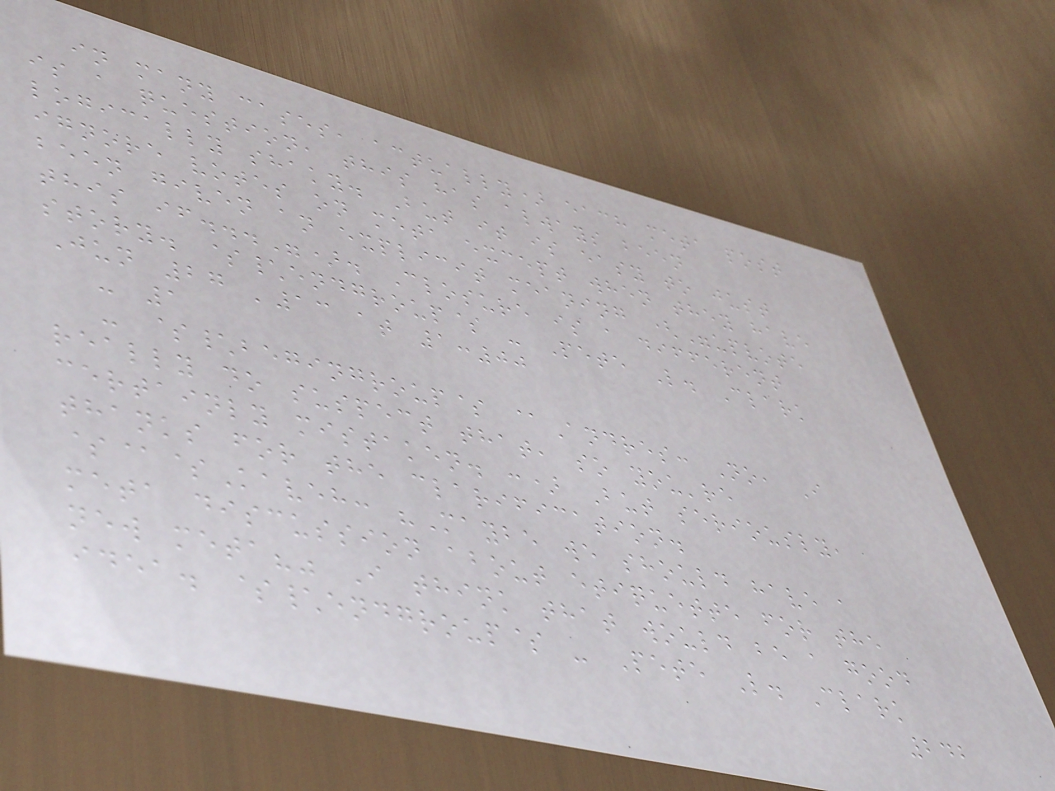in many cases, actually) each meta post
is a question, this has always been
logically shaky. But it is easy to just
ignore votes on meta except when they have
been given an explicit meaning ("upvote
this if..."). Closure is a different
story. $\endgroup$ - Pete L. Clark
Jun 27 '13 at 1:00
- 1
- $\begingroup$ @Andres: No, I
really do suspect that, so you're
certainly mistaken. :) But seriously,
thanks for the clarification.
$@$Kaveh: "Maybe we should have a
meta discussion about etiquette for the
new meta?" I think that would be a good
idea. $\endgroup$ - Pete L. Clark
242
